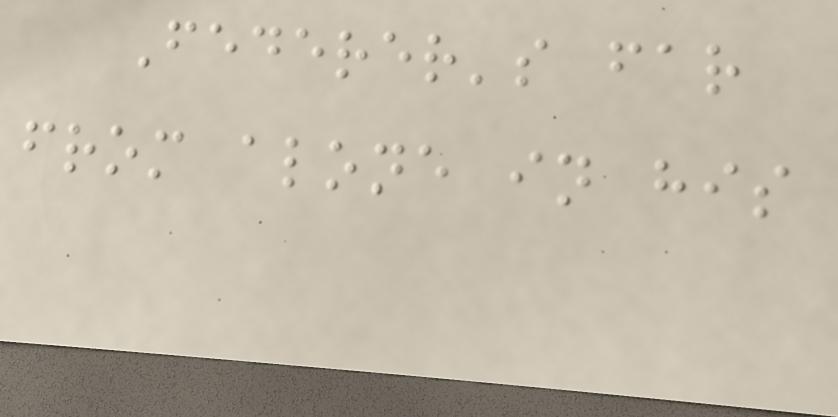Federer's far
from alone in his
